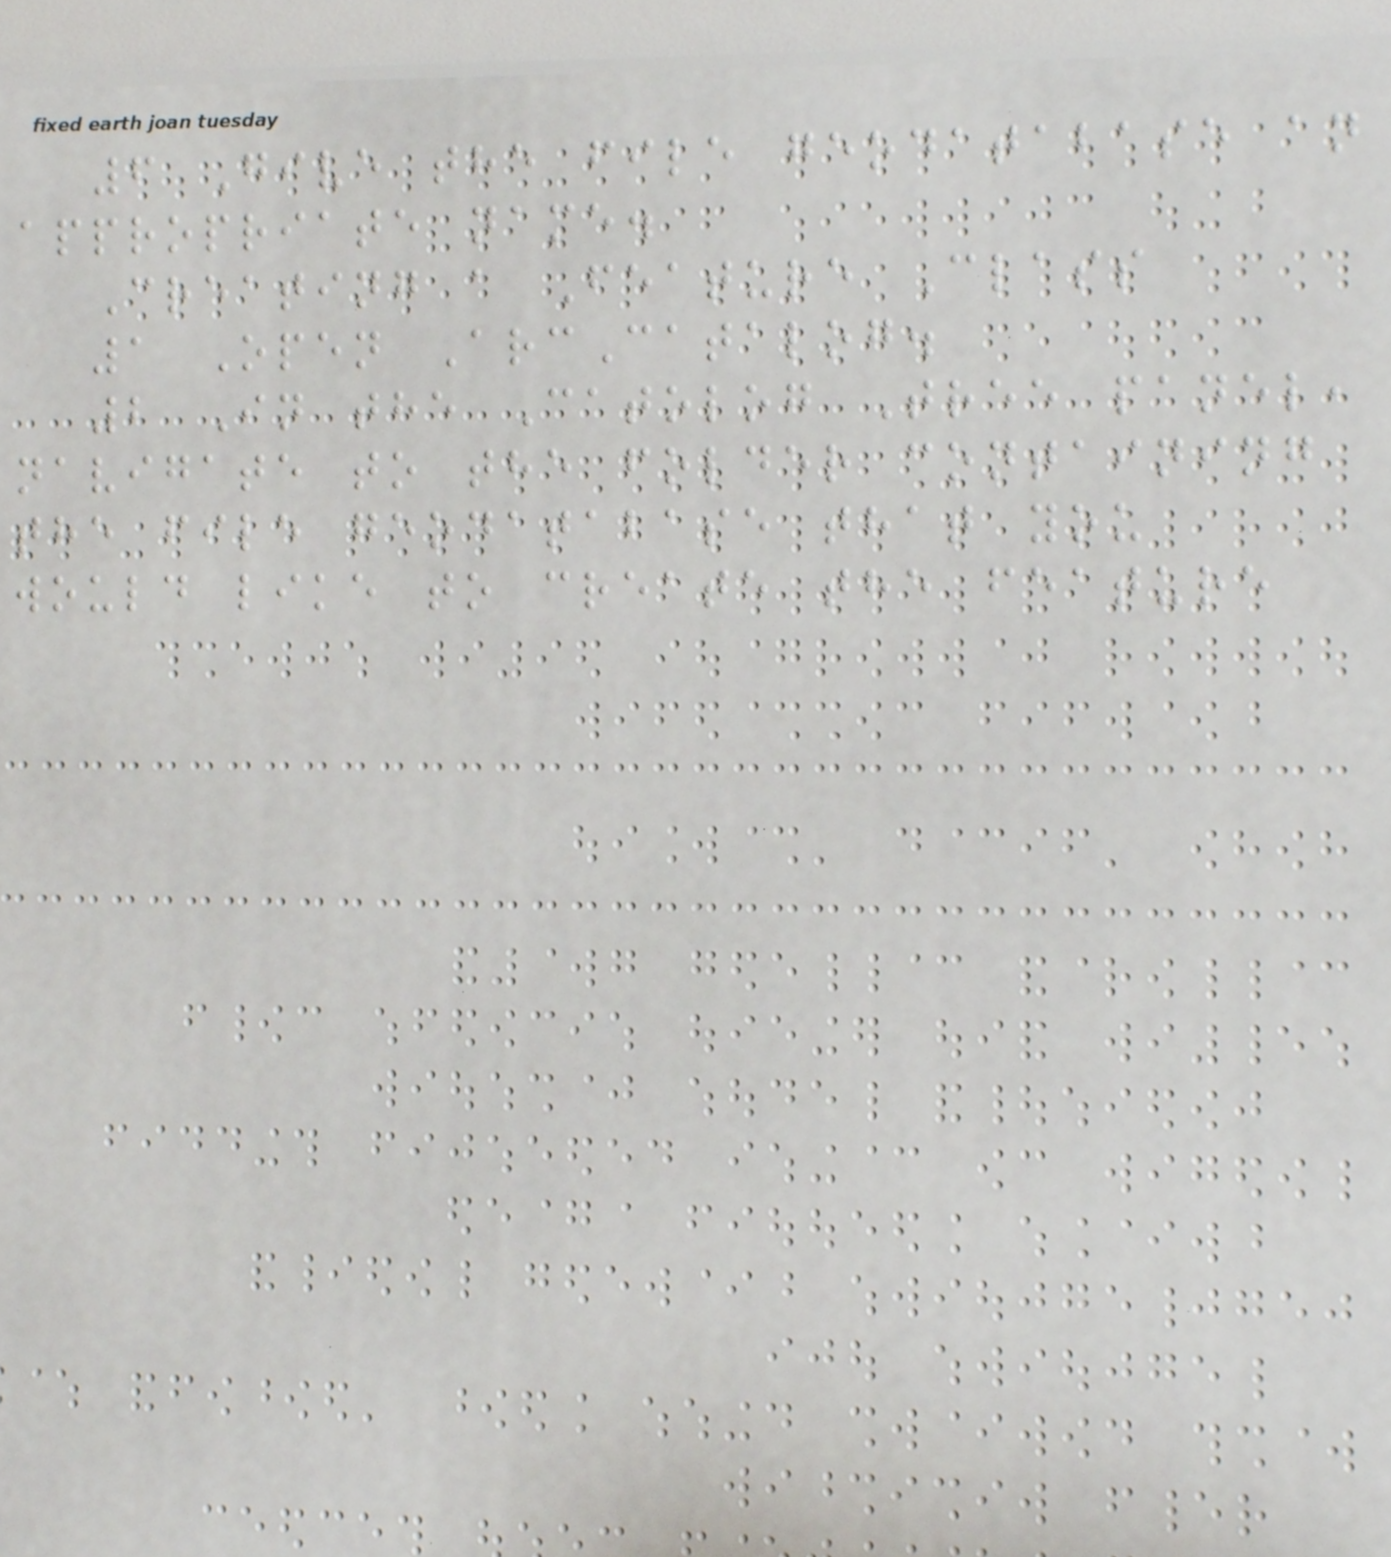6 Give the file geodatabase an
appropriate name.
Creating a Feature Class
1 Open ArcCatalog.
2 In the Catolog Tree panel,
navigate to the folder containing
the file geodatabase that you
would like to create the feature
